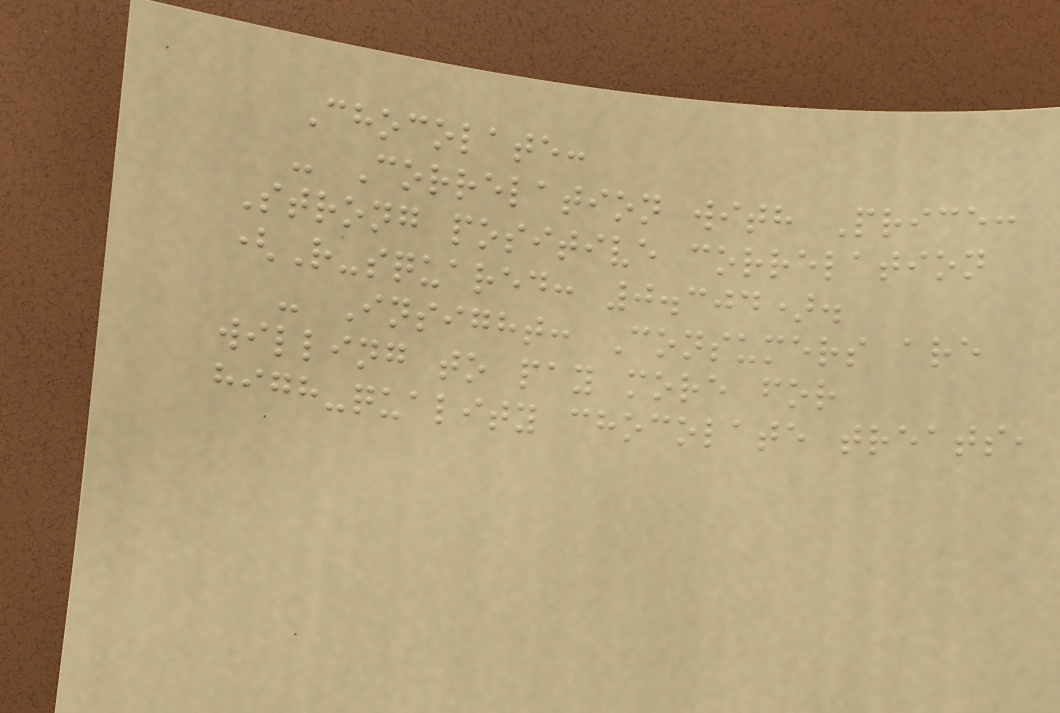Chocolate:
- Correlation with Price:
Strong positive correlation
(R-squared: 0.304).
- Insight: Consumers are
willing to pay more for
high-quality chocolate treats,
